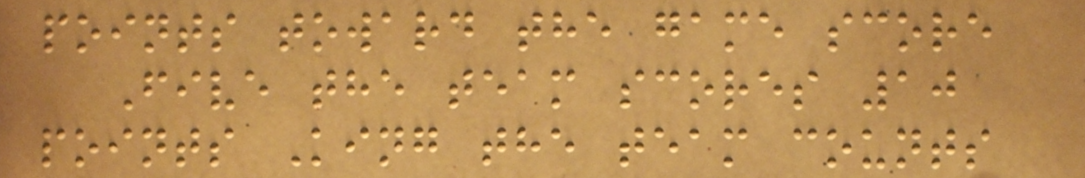points toward the game score
Five the team scores 10
points King the team counts
